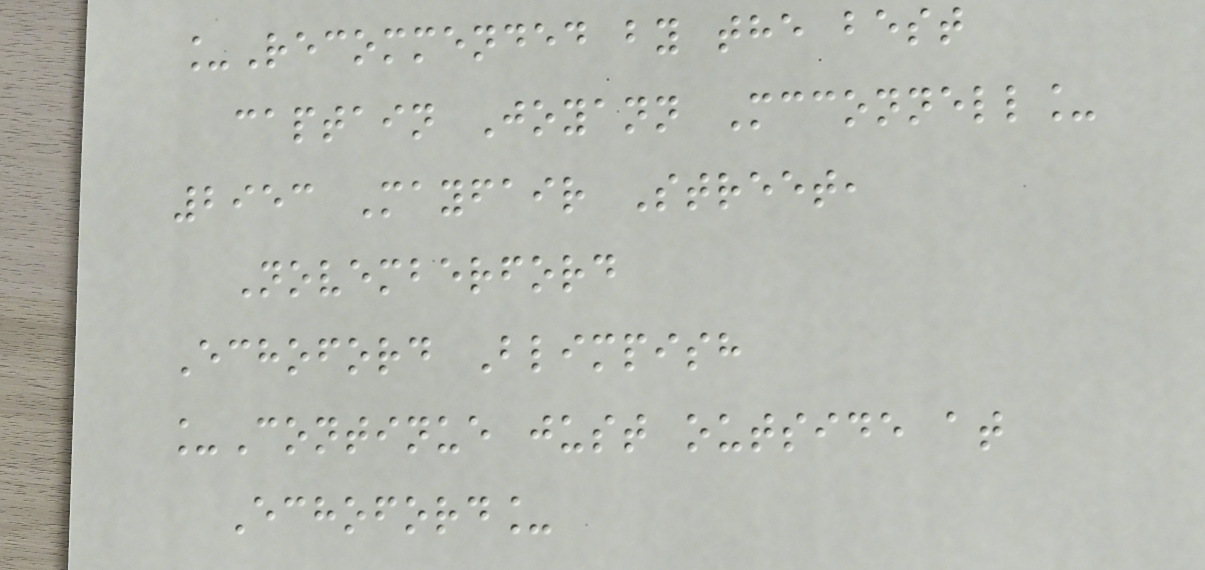_Recommended by the best
captain Joyann Mcconnell_
2953 Mayfair Street,
Novemberford
Echoford Blimpish
_Continue just outside at
Echoford_
